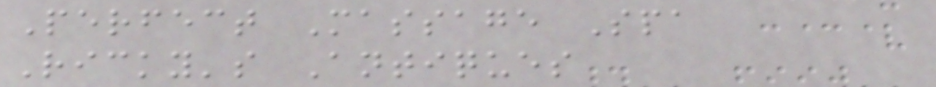Perfect Massage Spa
Ricky's Antiques
